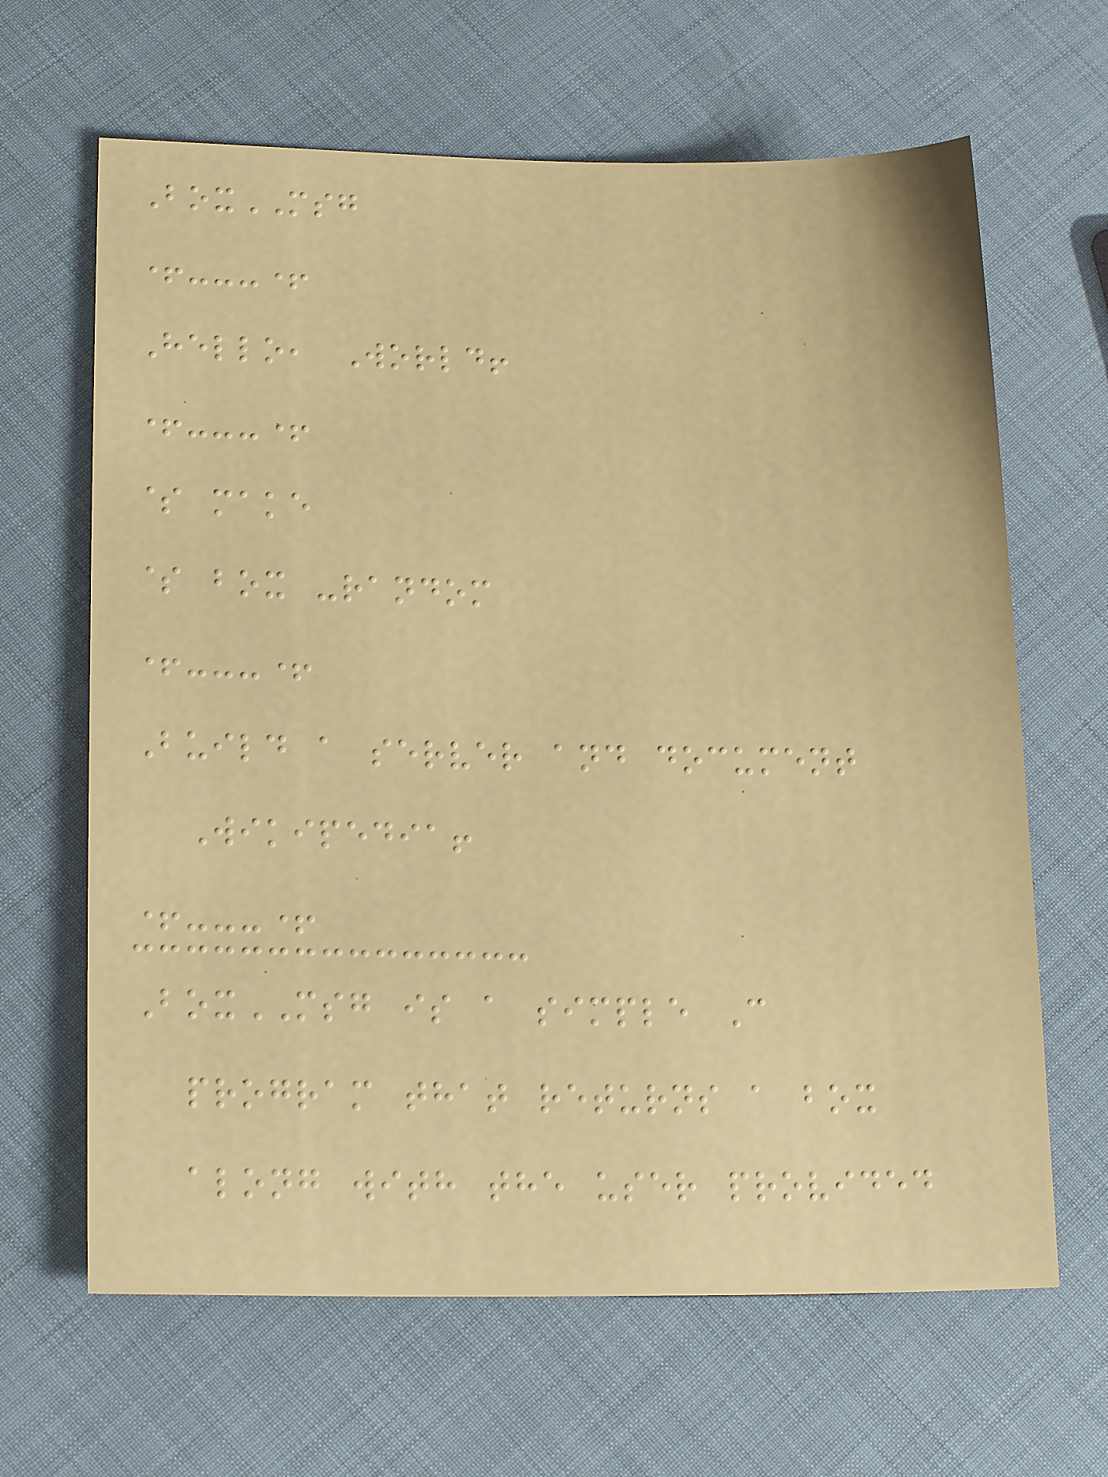BoxMSG
+---+
Hello, World!
+---+
$ make
$ box -random
+---+
Build a server and document
Wikipedia!
+---+
BoxMSG is a simple C
program that returns a box
along with the user provided
